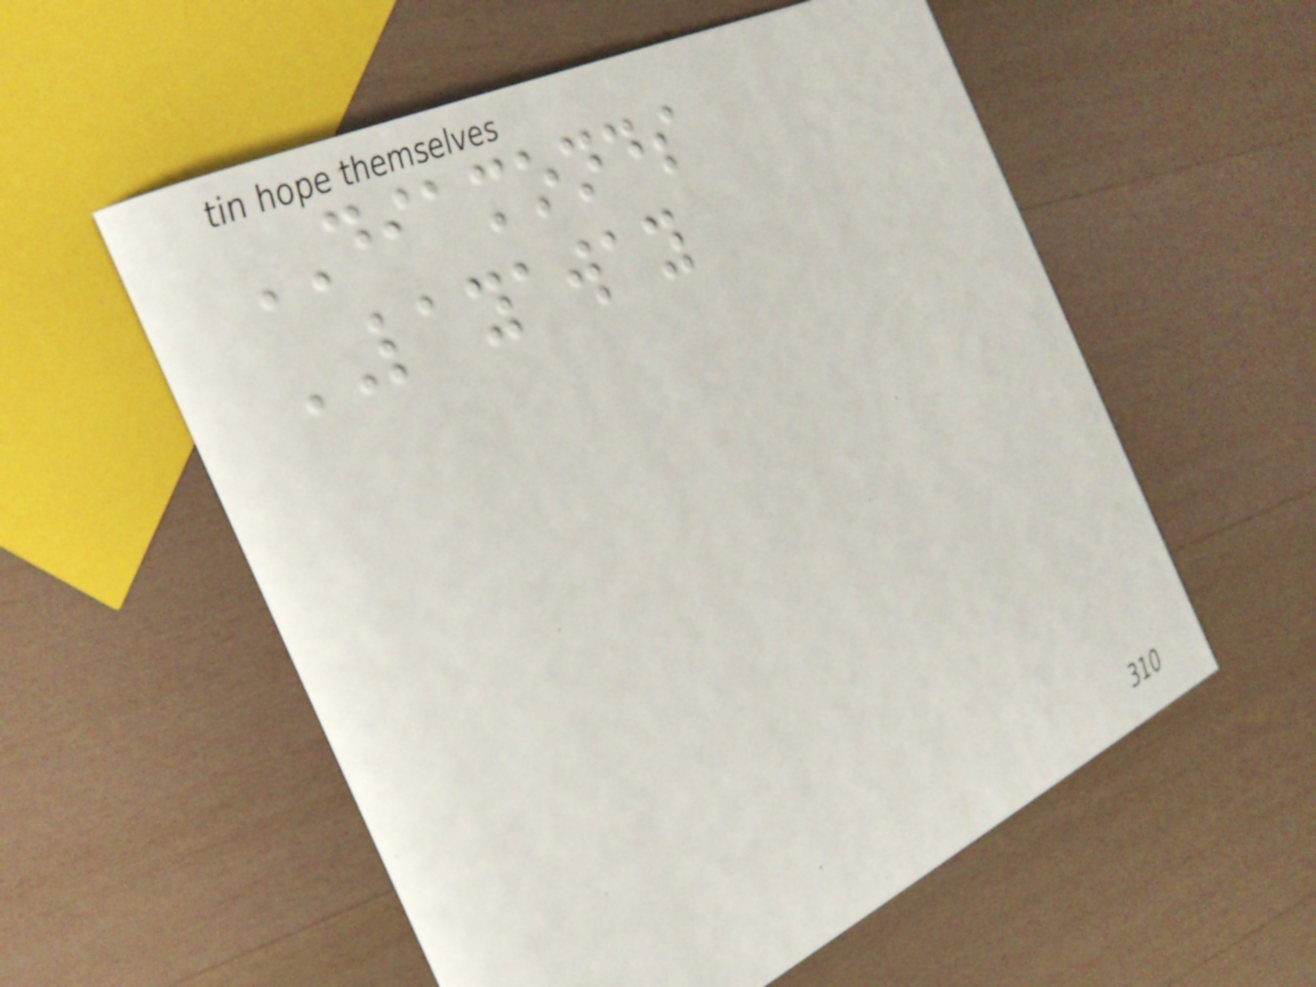DIAMONDS
LAYAWAY
